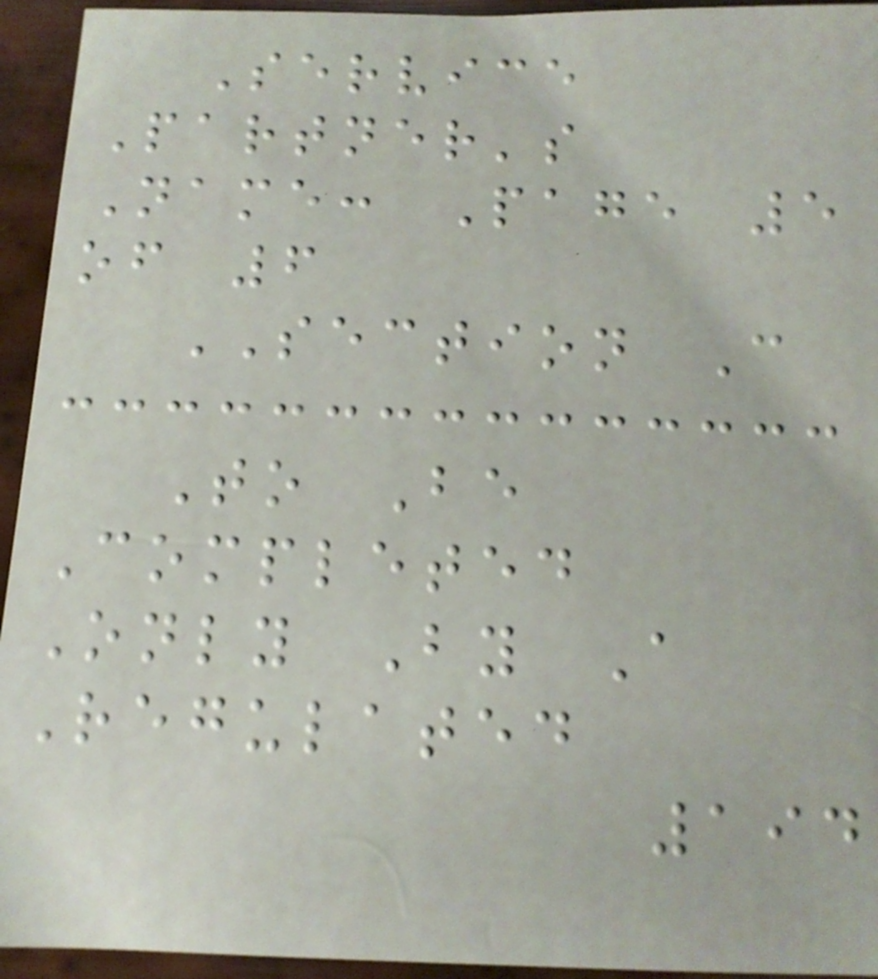Service
Partner's
Name: Page 5
of 6
SECTION C
To Be
Completed
Only By A
Regulated
194
